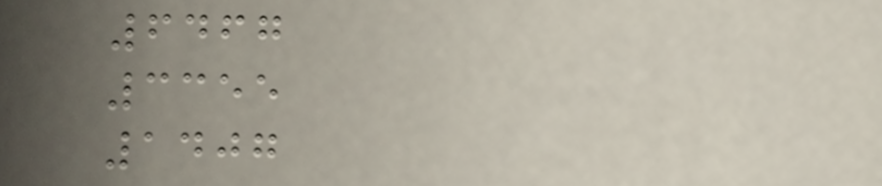6467
3355
1407
